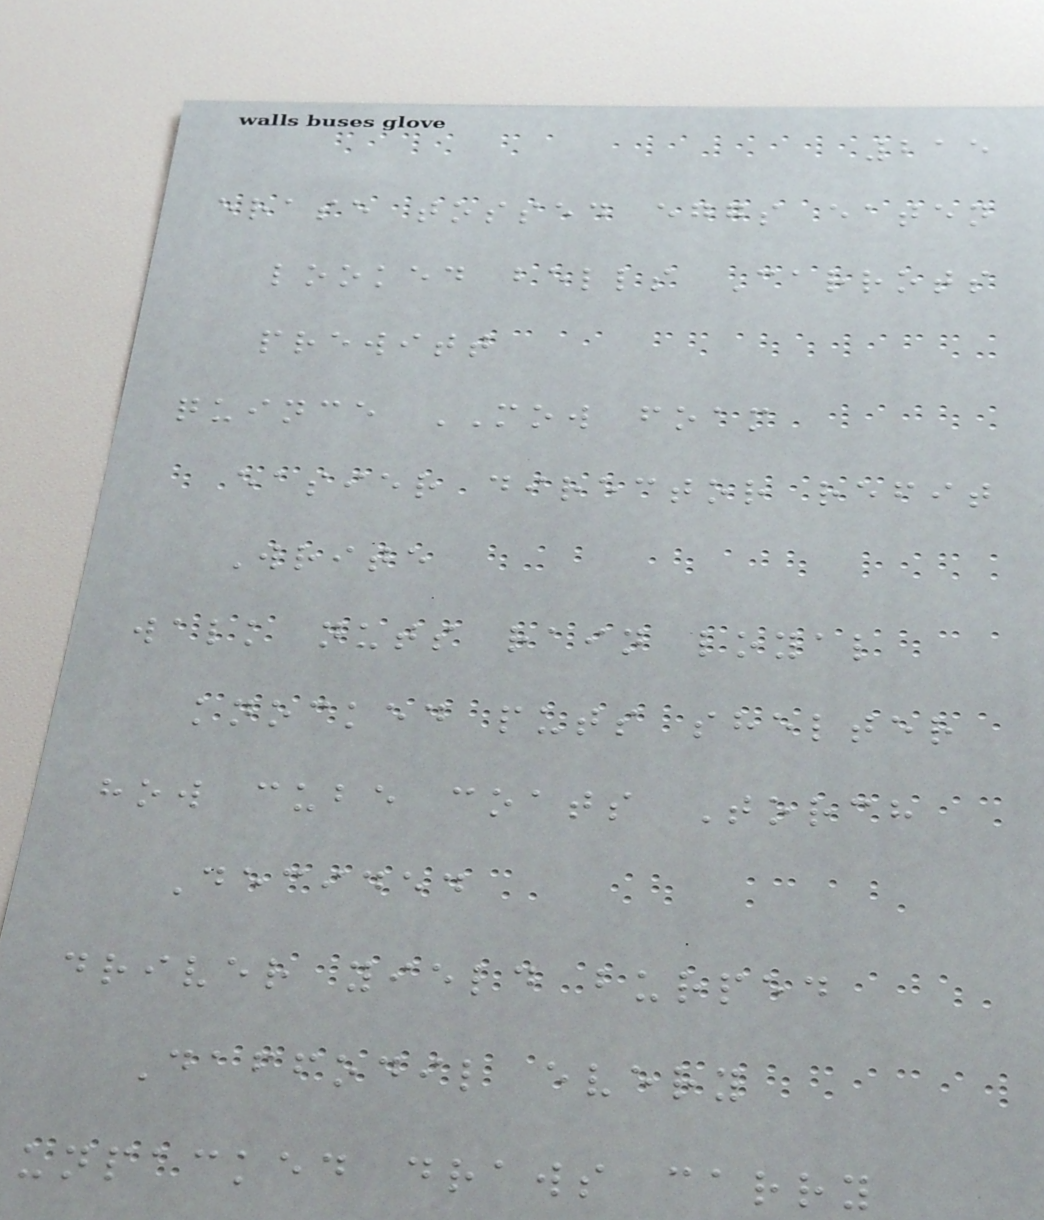215
erase tossed eggs eaten
looked bells Carrots
prewitt
quince MOW foam
easier director refit
Write
walk nuts rain loyal
knocked puts shelter
how cube coats Torch
Decided
driver yield burped
Daffodil every
unpacked draws carry
